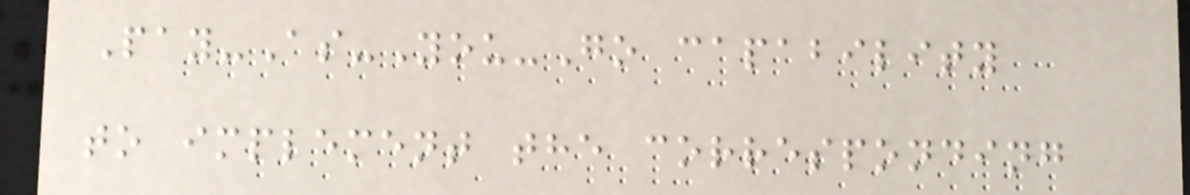Pay-As-You-Go capability
to implement the corresponding
